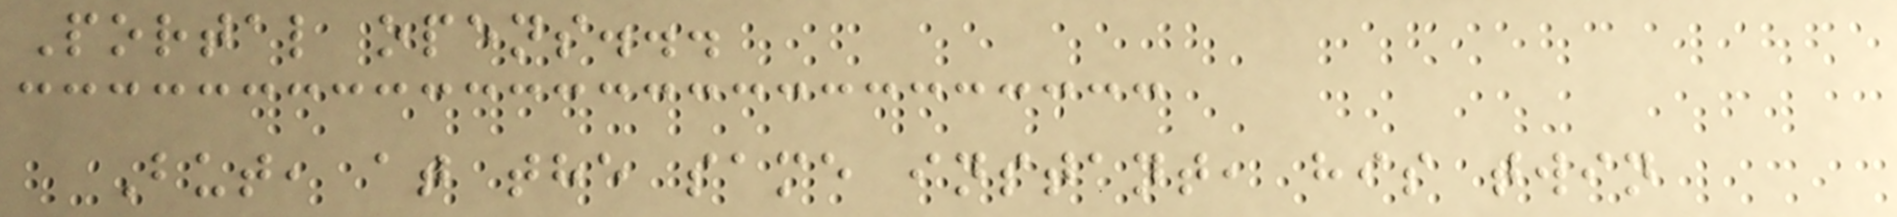Portal opens...
But, at the same instant, his twin
